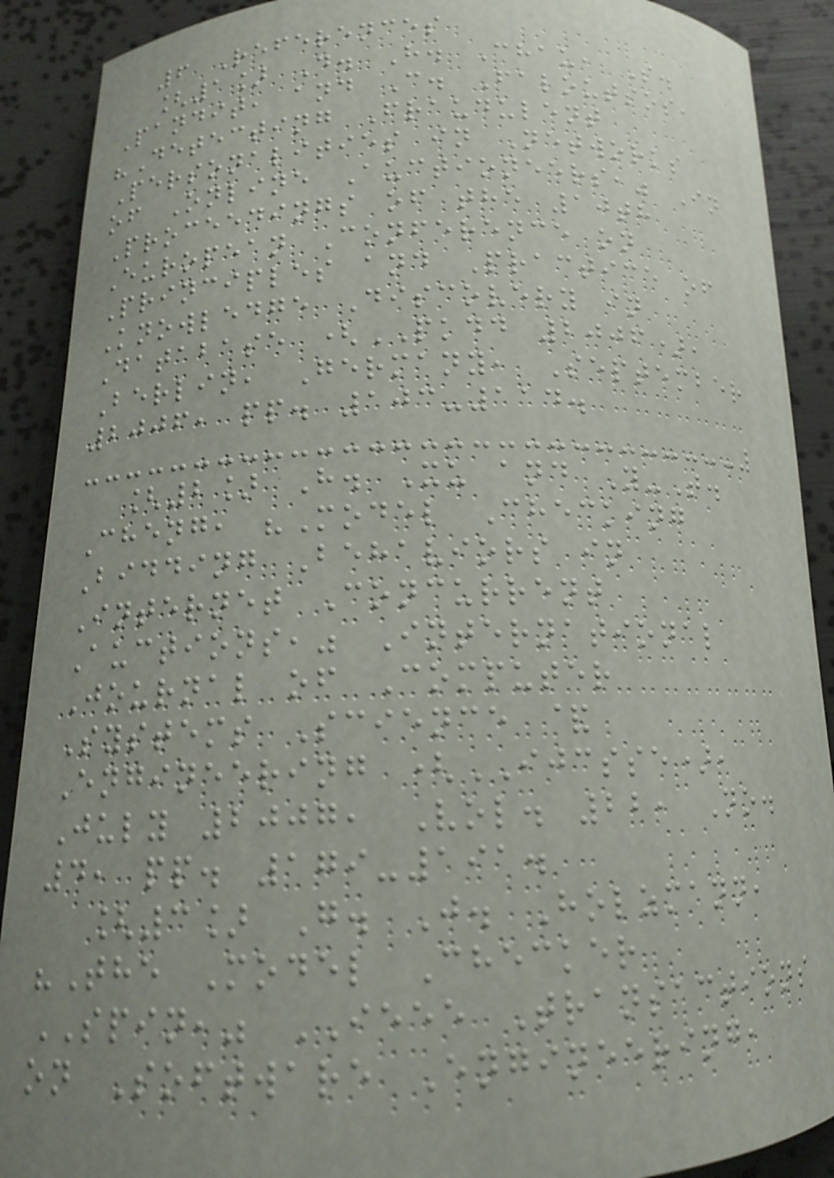6 References
[1] D. H. Chau, S.
Pandit, and C. Faloutsos,
"Detecting Fraudulent
Personalities in Networks
of Online Auctioneers," In
Proceedings of the 10th
European Conference on
Principles and Practice of
Knowledge Discovery in
Database (PKDD 2006),
Berlin, Germany, September
2006, pp. 103-114.
[2] H. Xu and Y-T.
Cheng, "Model Checking
Bidding Behaviors in
Internet Concurrent
Auctions," International
Journal of Computer
Systems Science &
Engineering (IJCSSE),
July 2007, Vol. 22, No.
4, pp. 179-191.
[3] G. J. Holzmann,
"The Model Checker
SPIN," IEEE Transactions
on Software Engineering,
